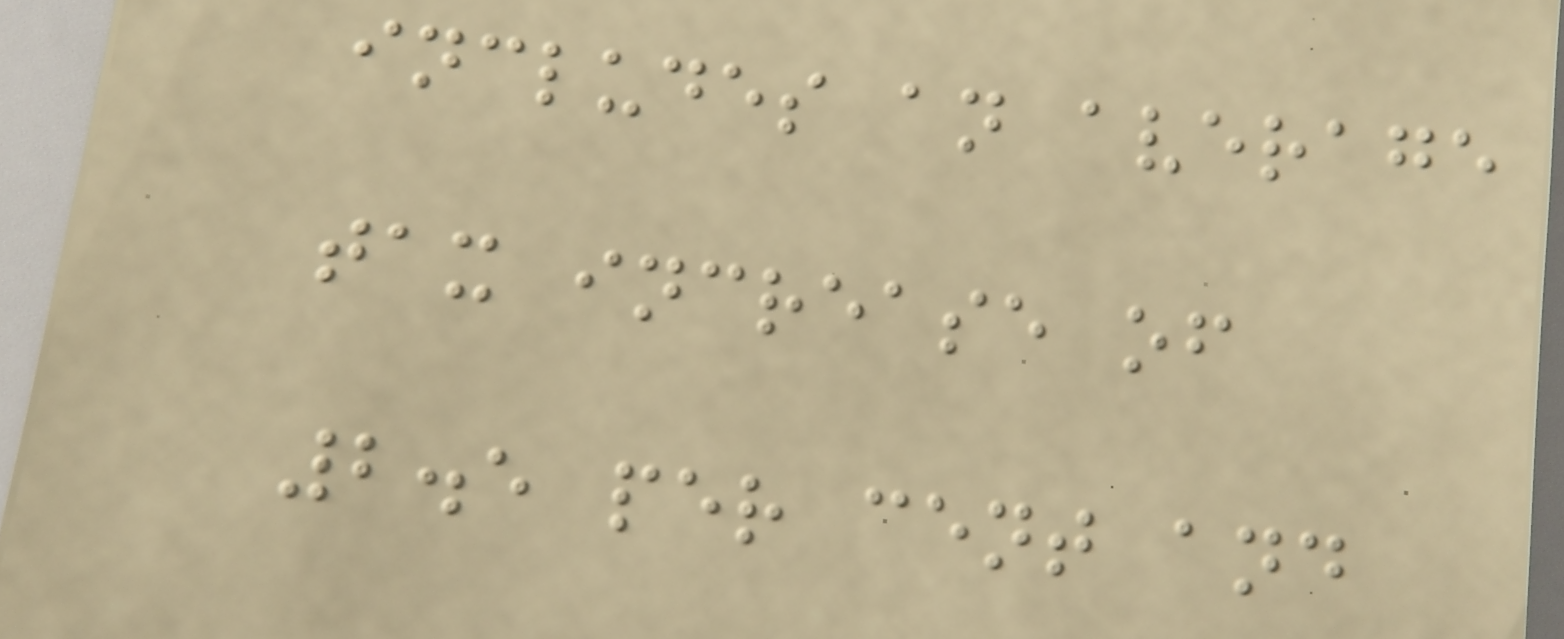includes an average
tax increase of
2.5 per cent and
